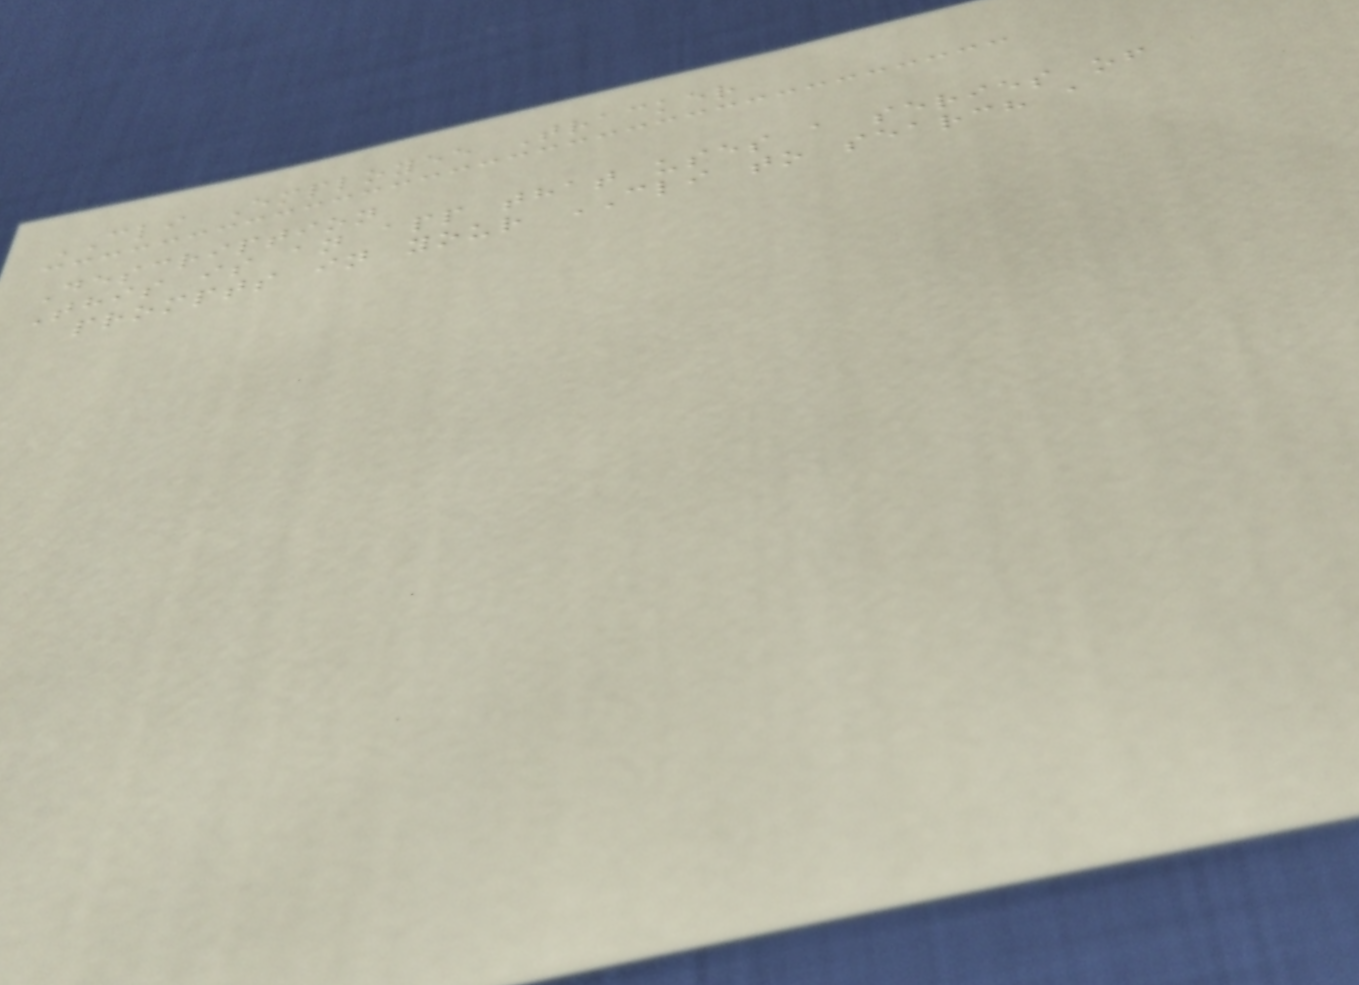CLI Employee Tracker
Description
This is an app that uses a series of
prompts in your CLI to search a
